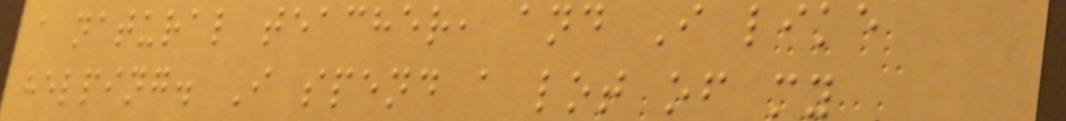a natural teacher, and I like
helping. I spend a lot of my
